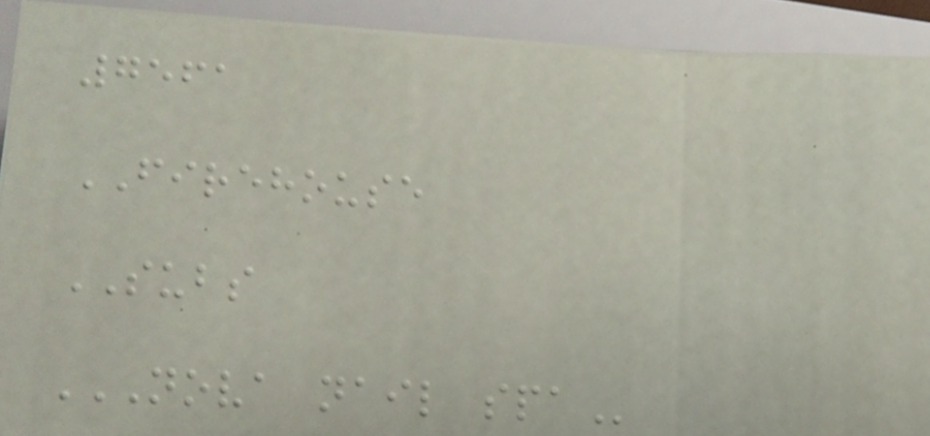7561
FIREHOUSE
SUBS
NOVA NAIL SPA
